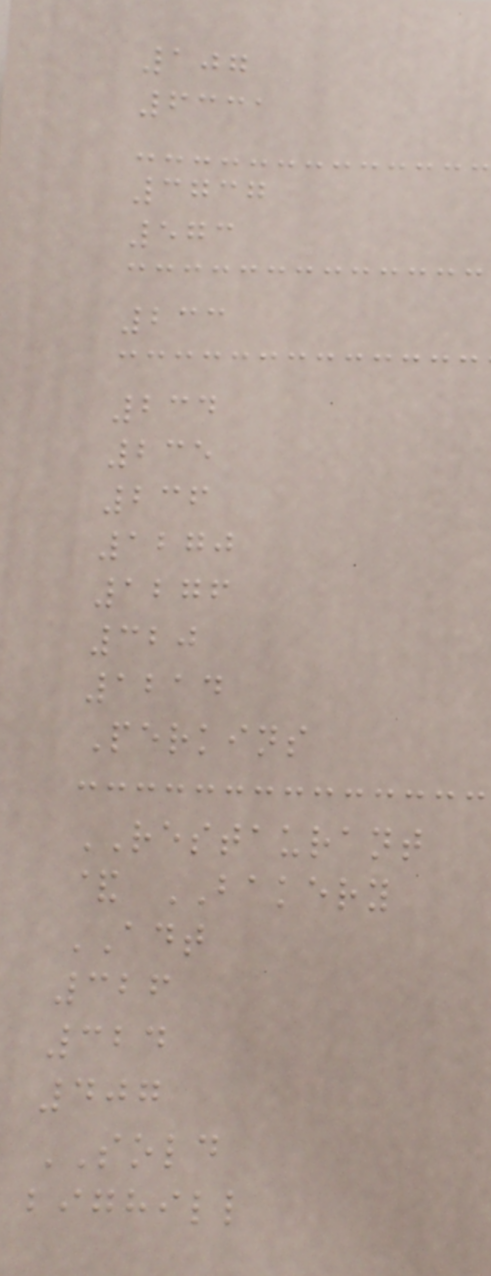107
6331
3737
573
233
234
235
236
1270
1276
320
1214
Perkins
RESTAURANT
& BAKERY
ADT
326
324
407
SOLD
bighill
